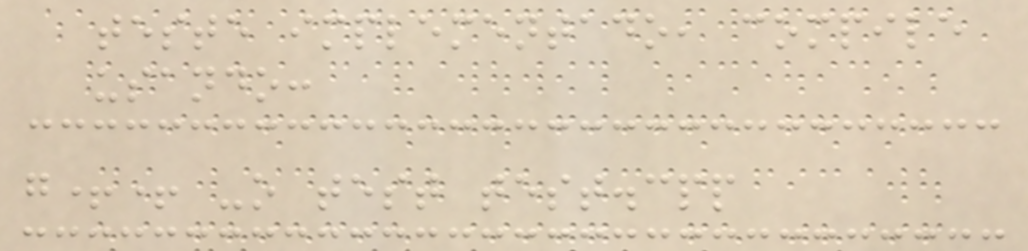teste implementado, compile
usando:
g++ -o test test.cpp
